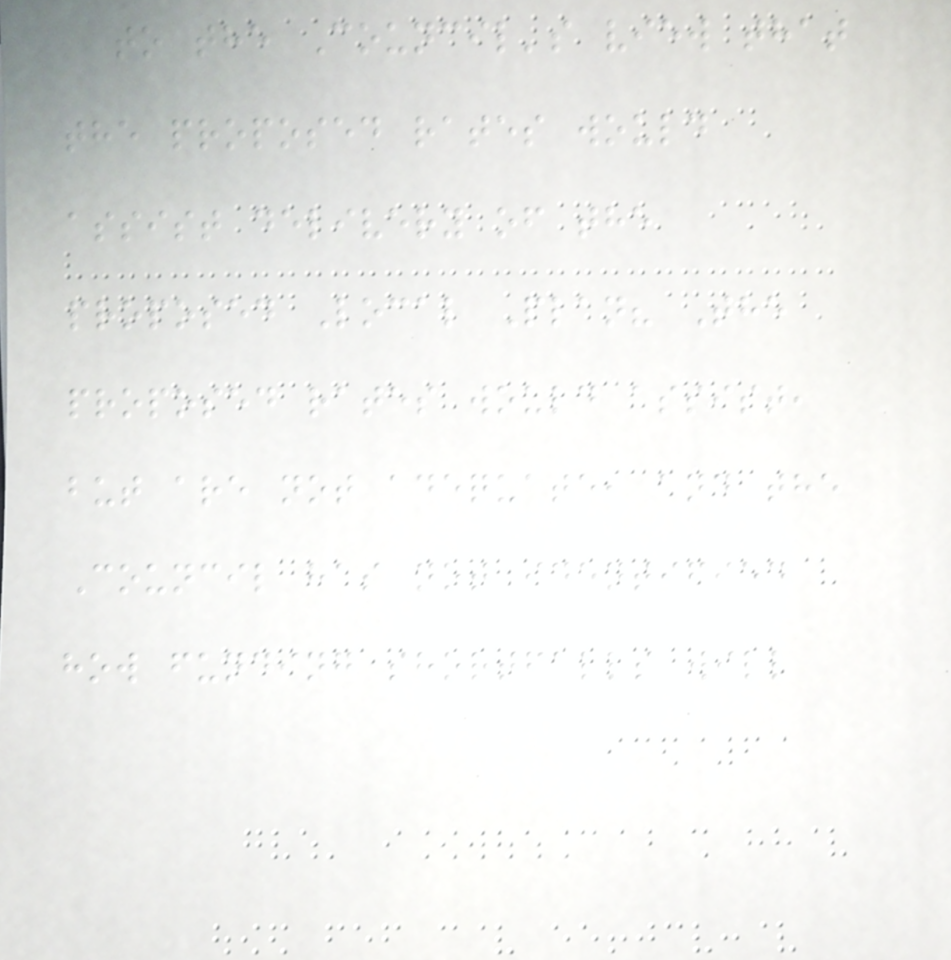to the Council's view that
the proposed rates would
assist delivery of the
proposed Local Plan? The
proposed rates would assist,
but are not adequate, and the
Council has not identified
how funding shortfalls will
